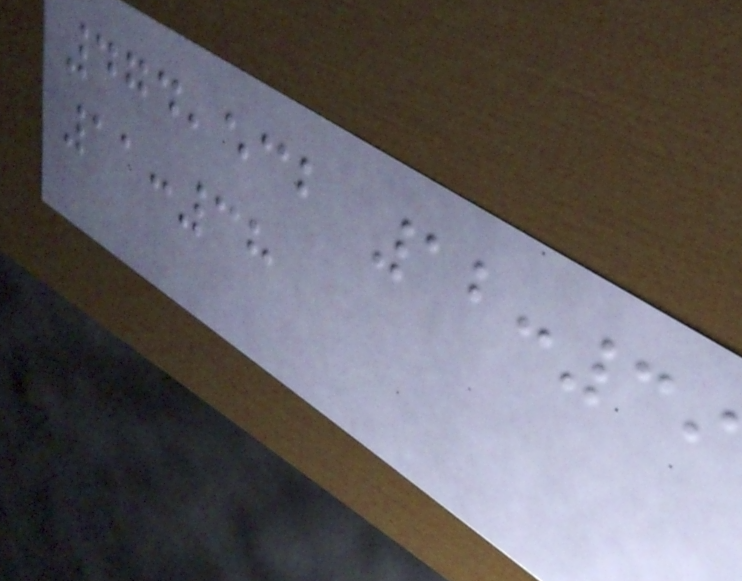474,532 12:39
11:38
